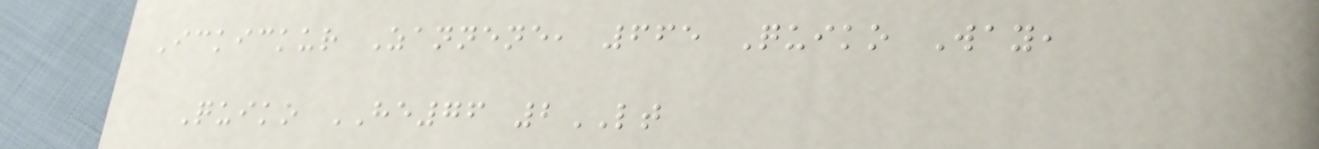Ickickur Zannene, 665 Quiko Way,
Quiko HE76 2LT
